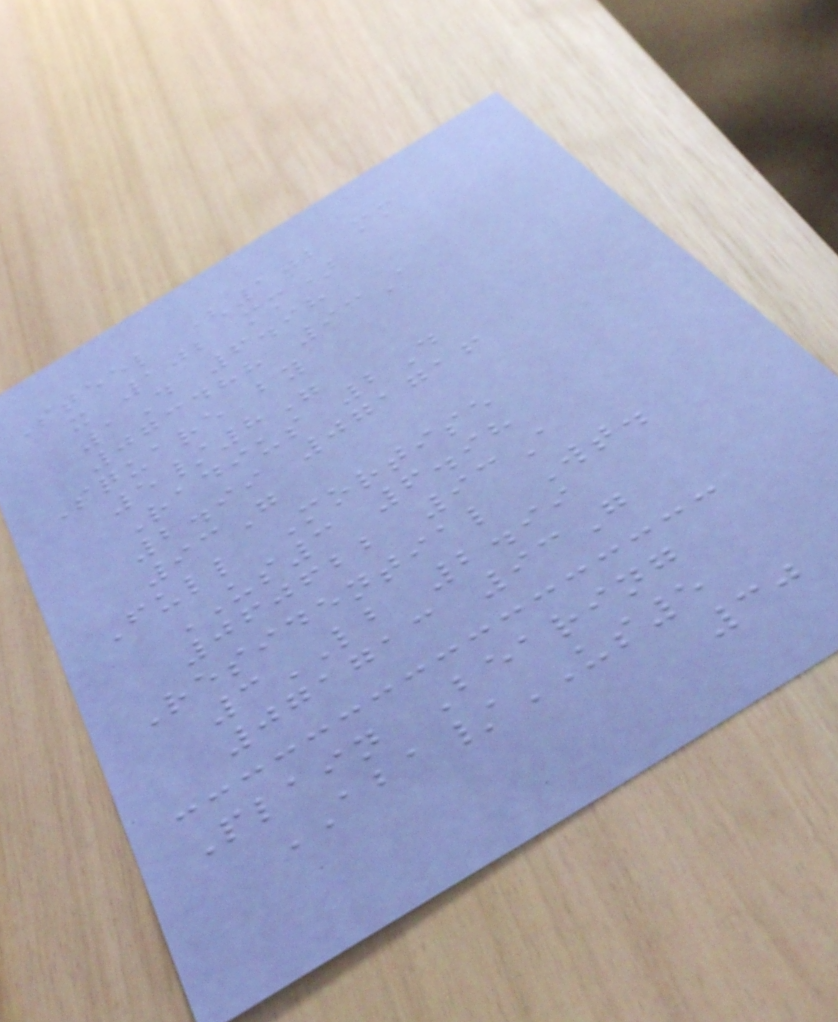Steel (102 mm
x 102 mm)
1D 6.98
073488 93A
Square by
5/8"
Radius 2D
2.99 071716
93G
Full Mortise
US3 6.98
060622 93A
Residential Wt.
3LB 2.99
071713 93G
Plain Bearing
ABA/US5
30
